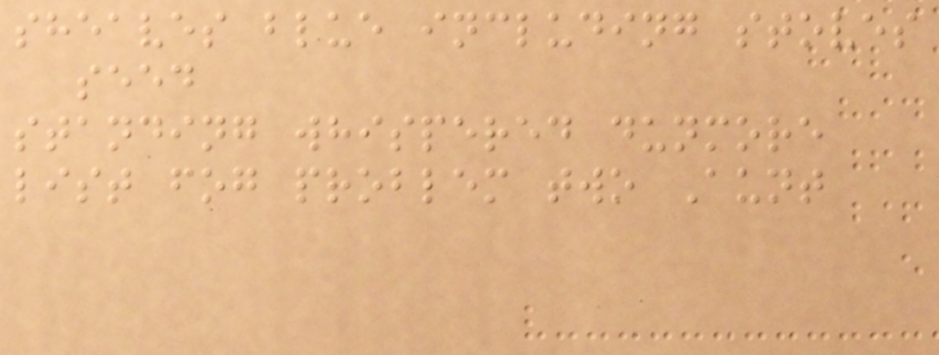sheaves blue including stoves
seed
standing whispered dunmore
list fog problem two Aunt
